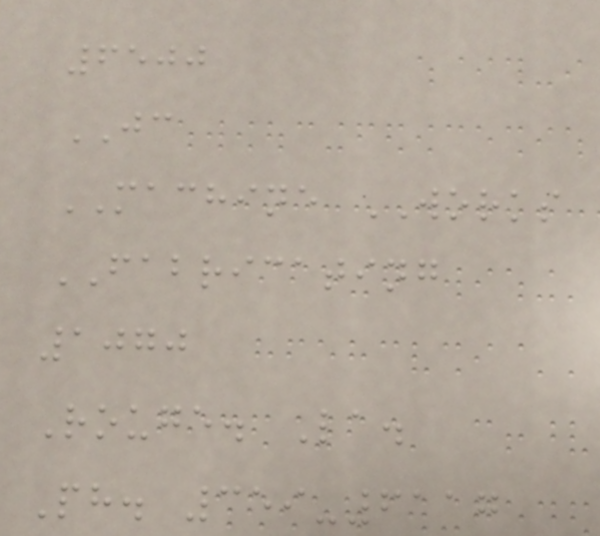6500
JC
MACHINE WORKS
FABRICATING
1070
Rouge. La.
Ph. 359-6117
